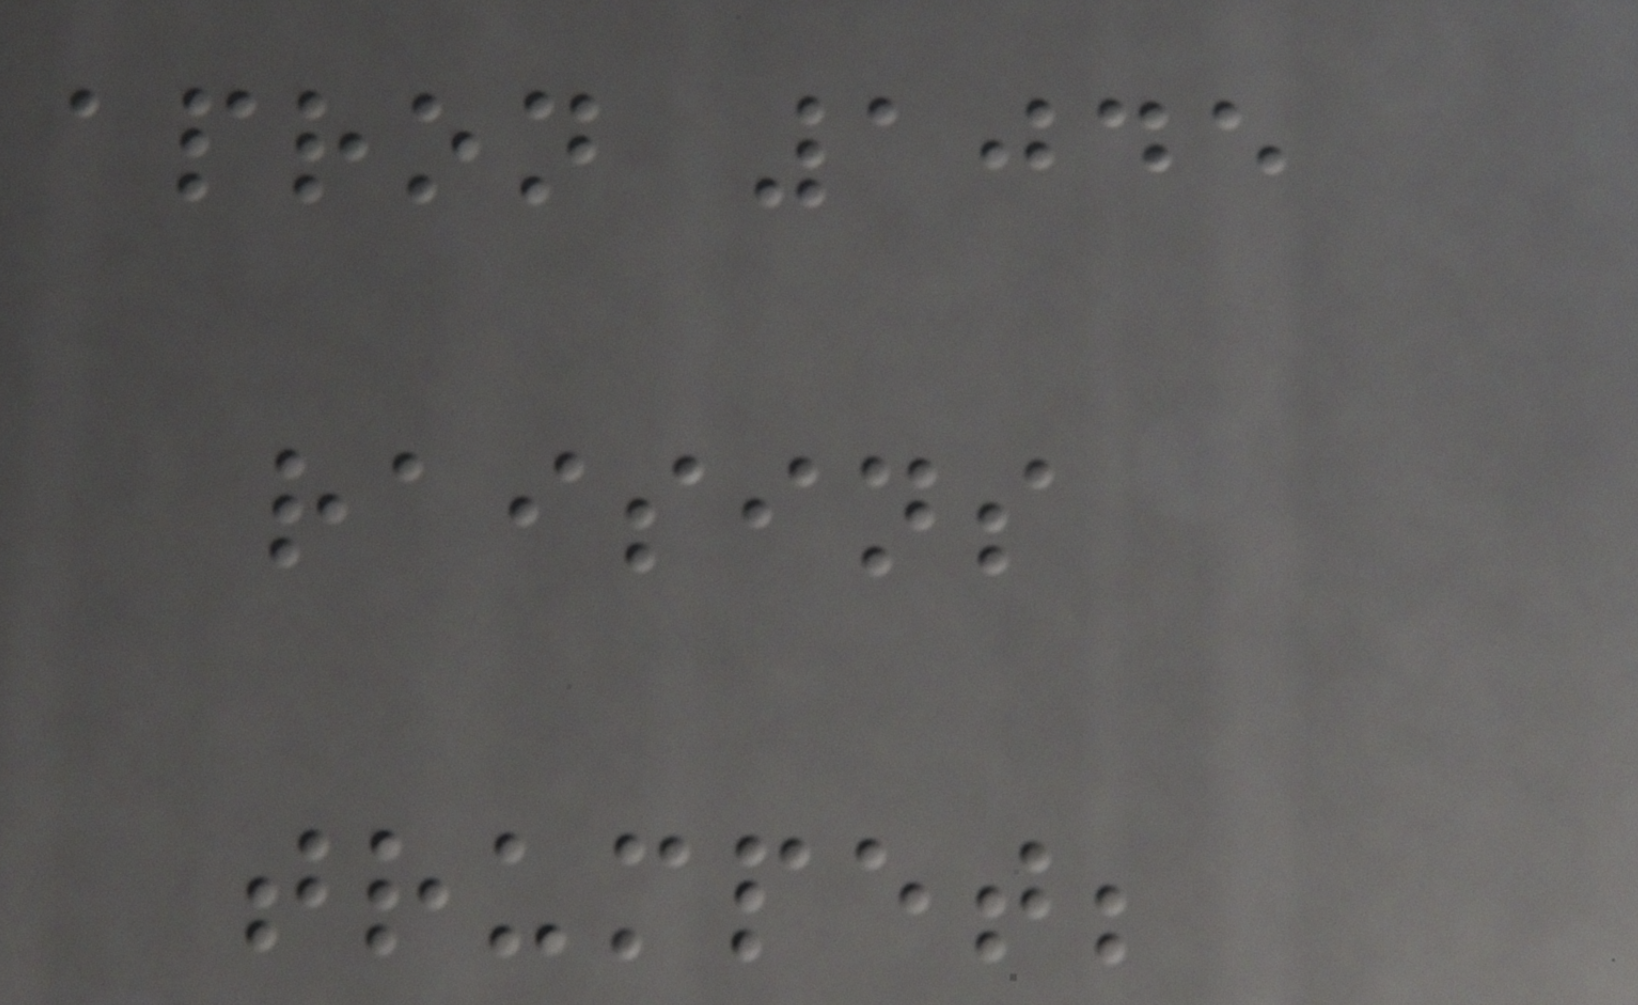apron 1045
raisins
trumpet;
